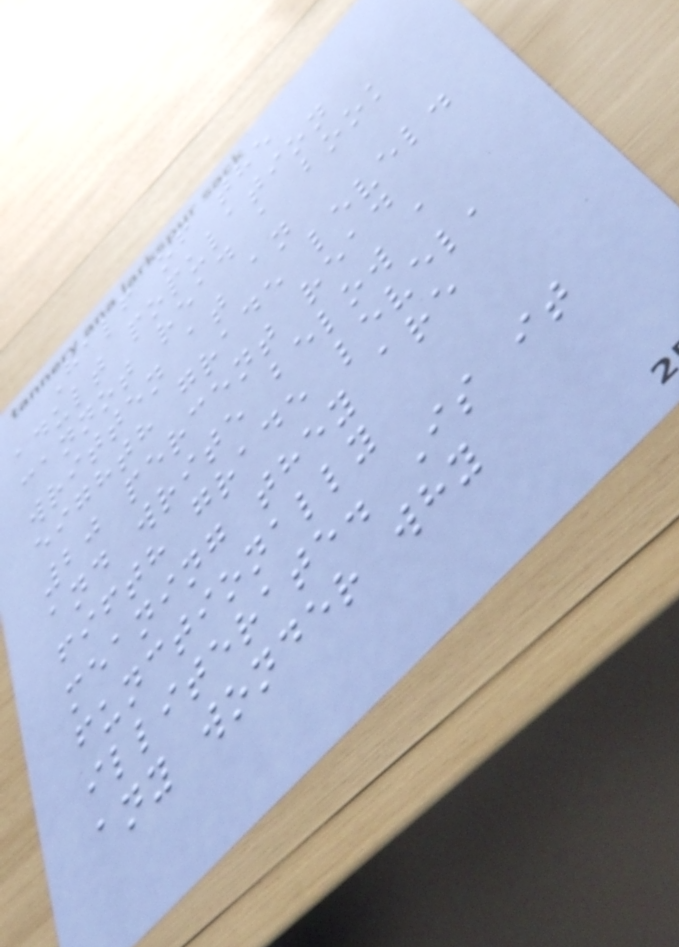Half of the
adult population
cannot read a book
written at an
eighth grade level.
20 percent read
and write below a
fifth grade level,
meaning they are
functionally
illiterate. Is it
any wonder why
